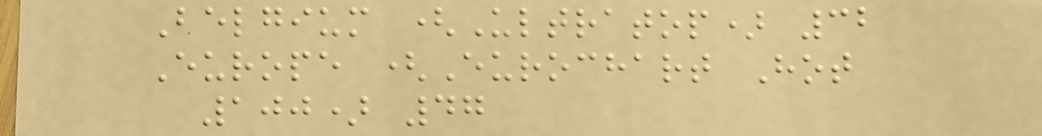Belgium (Ultratop) 32
Europe (Eurochart Hot
100) 47
